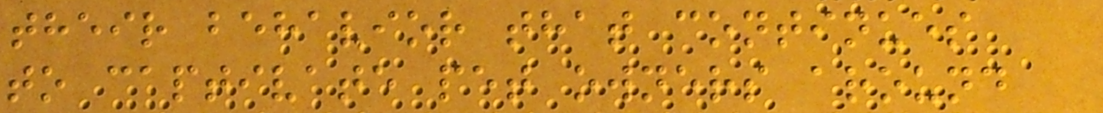their behavior that continues
to captivate pet owners around
